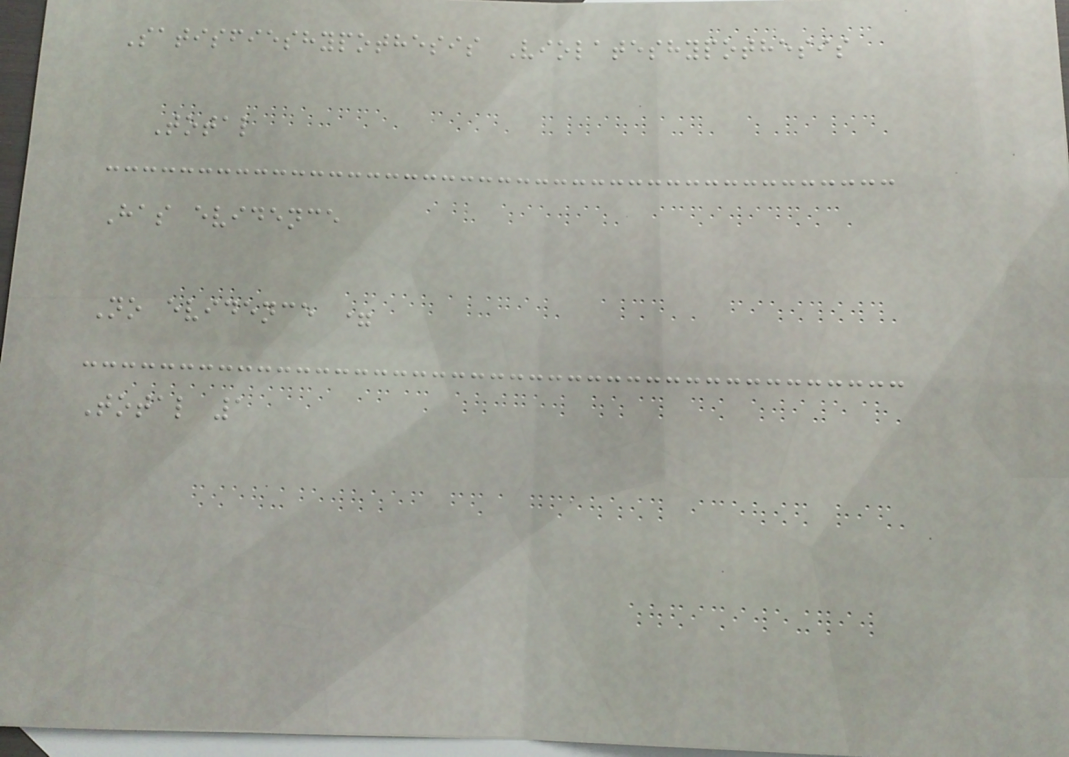Satisfieshypothesis Violateshypothesis
Total
Has evidence
No evidence =
Total 1
